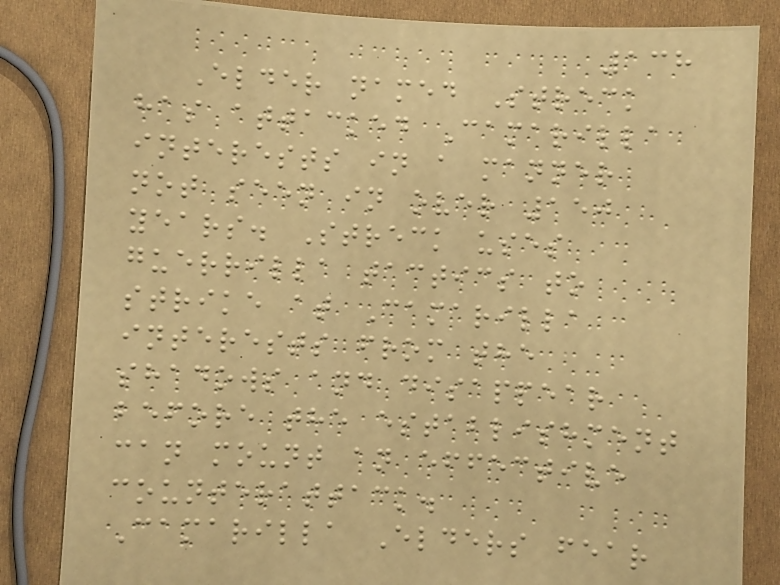138
Elder named Streck
has attacked Camarilla
interests in a manner
not seen in over 150
years. Streck uses
guerrilla tactics to
strike at Camarilla
interests from the
shadows and disappear
before the establishment
can mount an effective
counterattack.
Camarilla Elders fear
